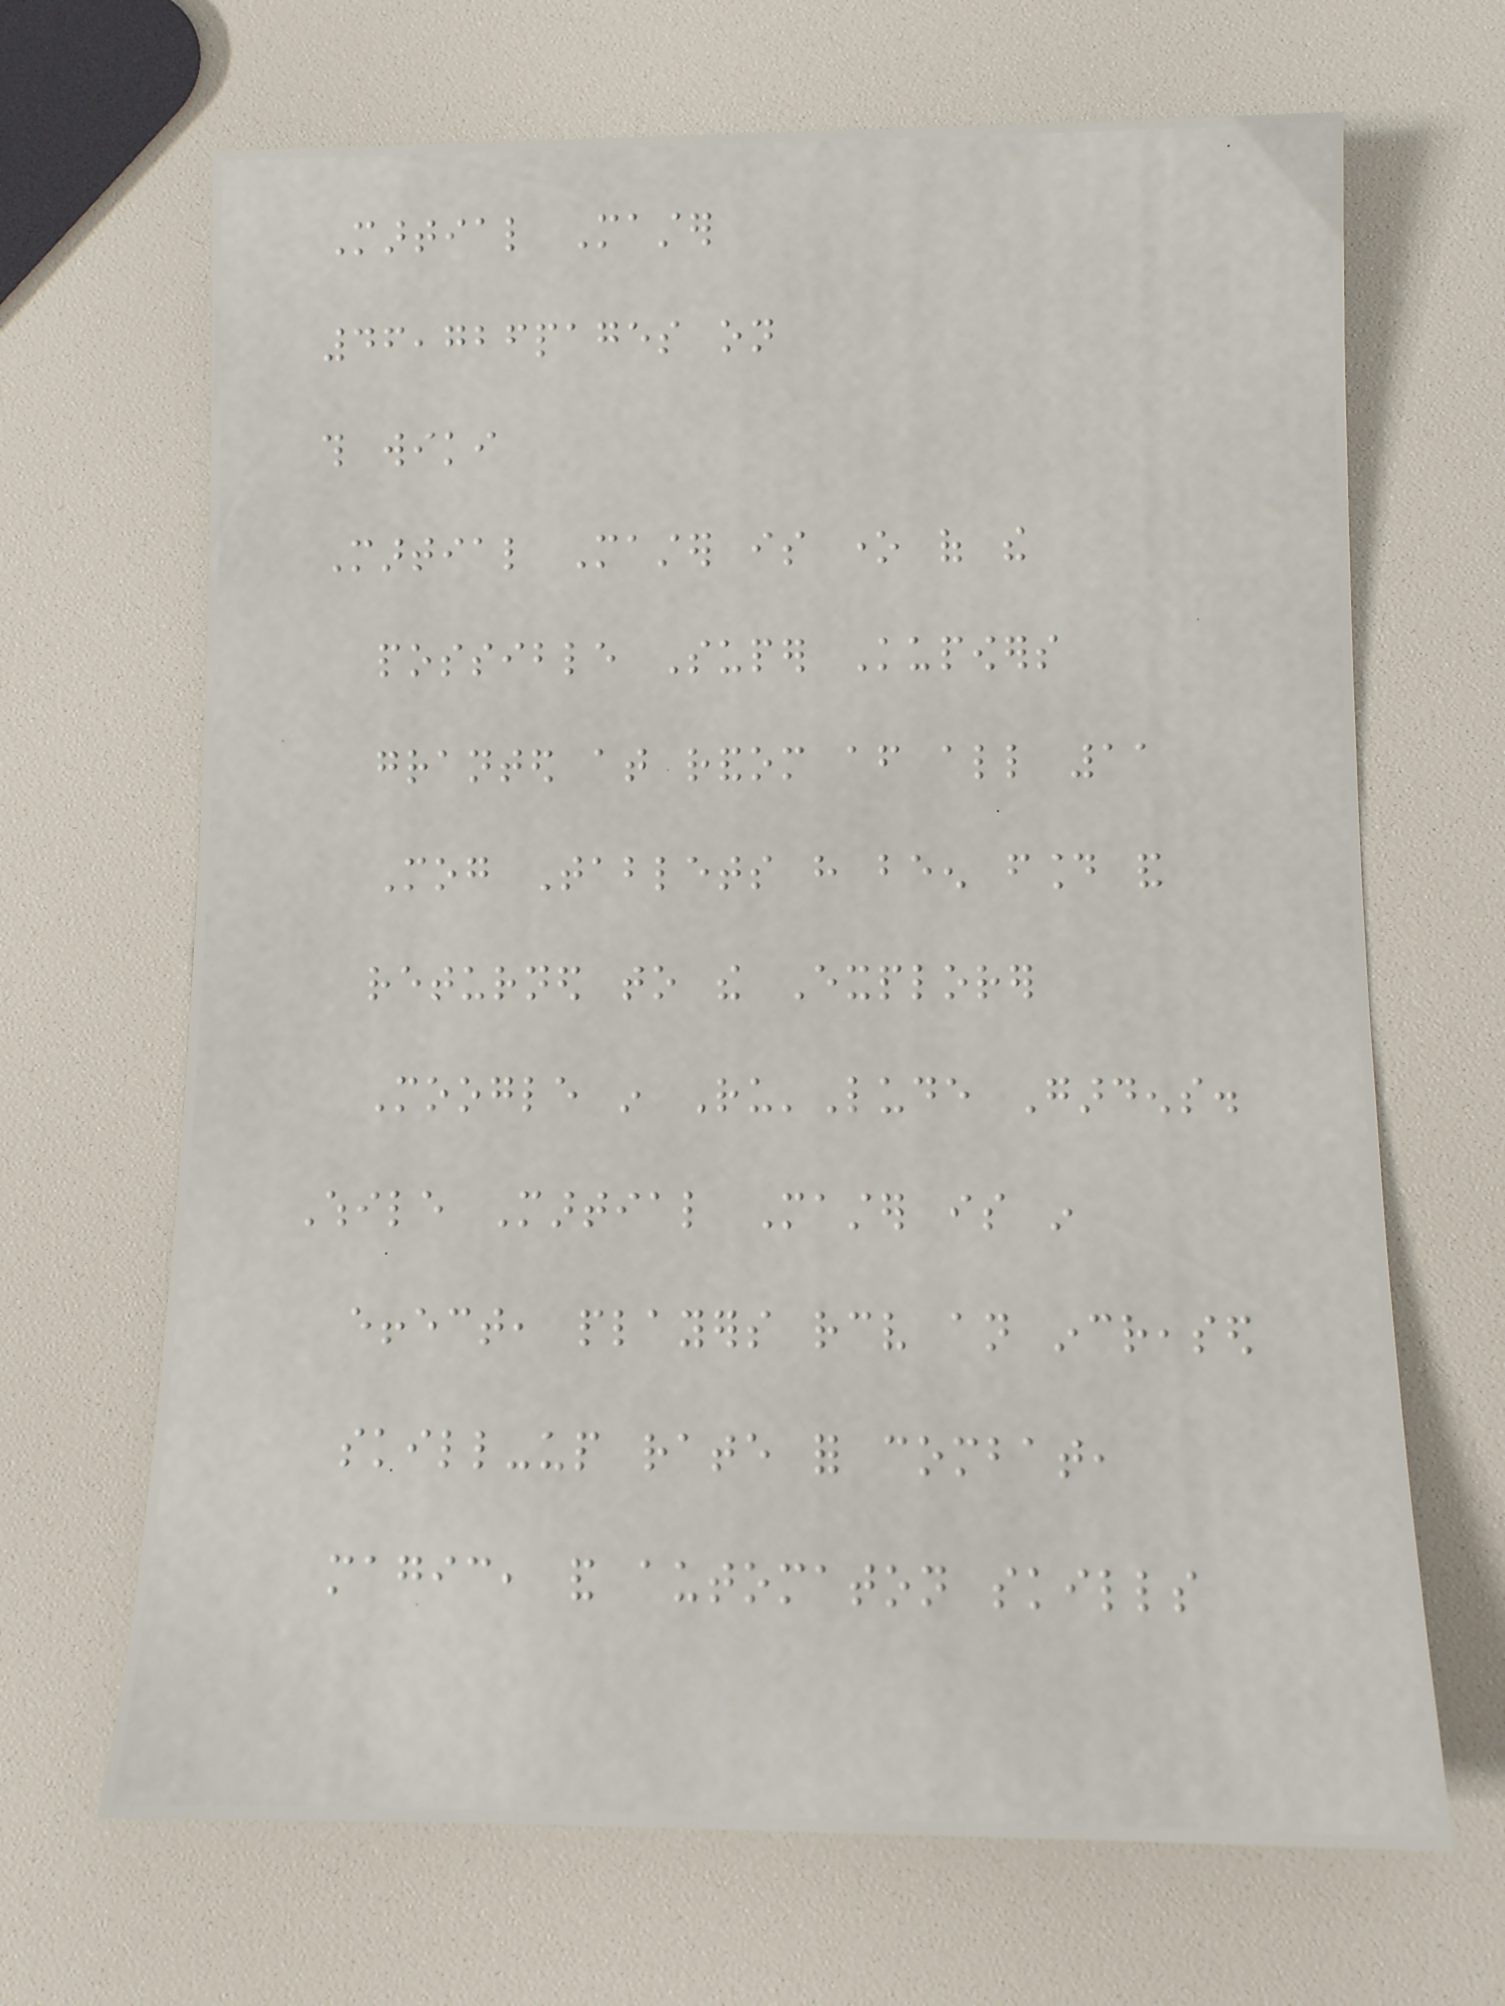Martial Master
46,726pages on
this wiki
Martial Master is one of the
possible Super Kupowers
granted at random after all 11
Mog Tablets have been found and
returned to the Explorer
Moogle in Ru'Lude Gardens.
While Martial Master is in
effect, players receive an increased
skill-up rate for combat,
magic, and automaton skills
